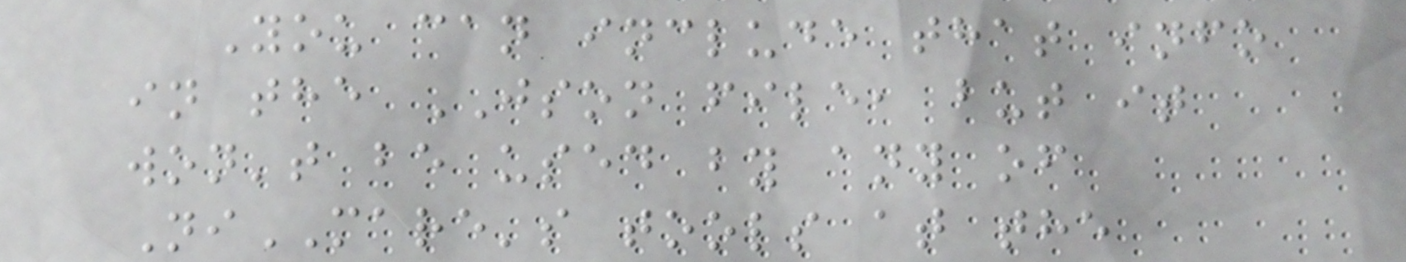You can include that info
in the JSON file, but it
won't be used by any of
NiMARE's tools at the
